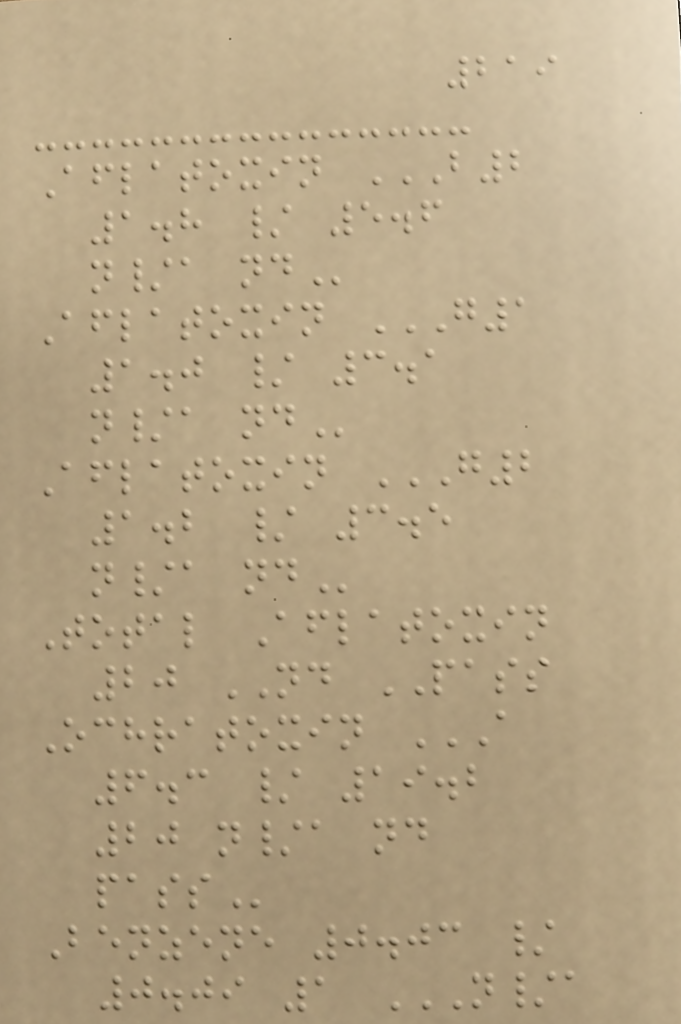219
Aflatoxin B2
1.8 / 5.6
N/A ND
Aflatoxin G1
1.0 / 3.1
N/A ND
Aflatoxin G2
1.2 / 3.5
N/A ND
Total Aflatoxin
20 ND PASS
Ochratoxin A
6.3 / 19.2
20 N/A ND
PASS
Benzene 0.03 /
0.09 1 N/A
